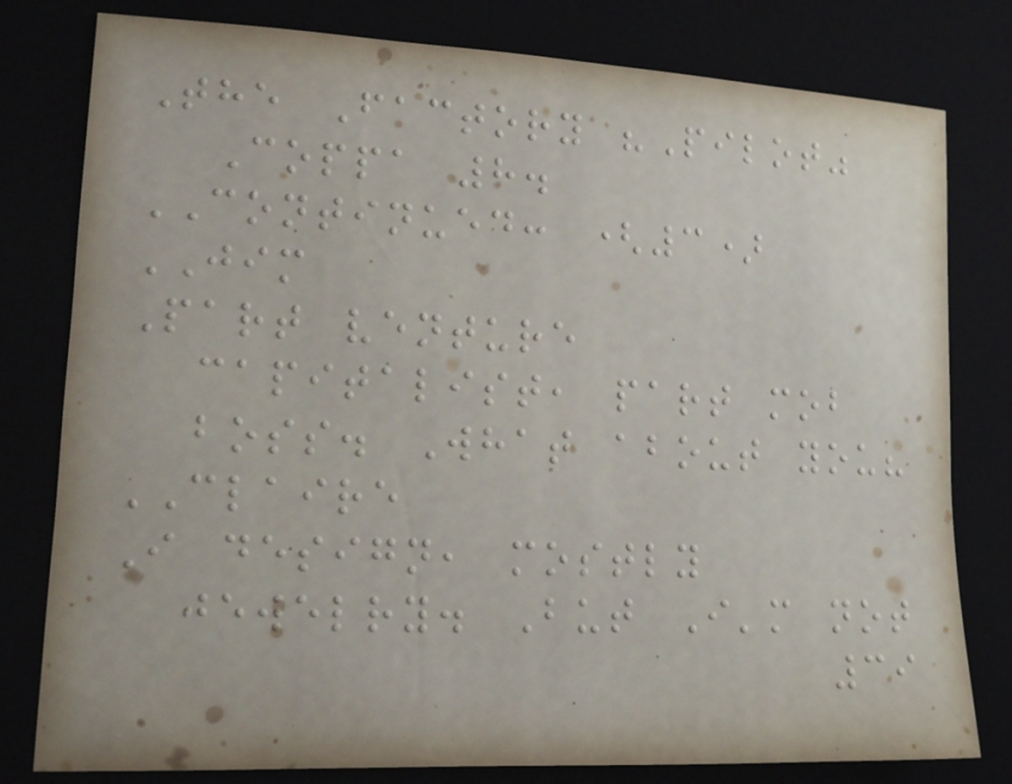The Factory "Pilot"
Coppa 8.
CONTINUED: (3)
JIM
Part venture
capitalist, part mob
boss. What about you?
CLAIRE
I design, mostly
jewelry. But I'm not
39
